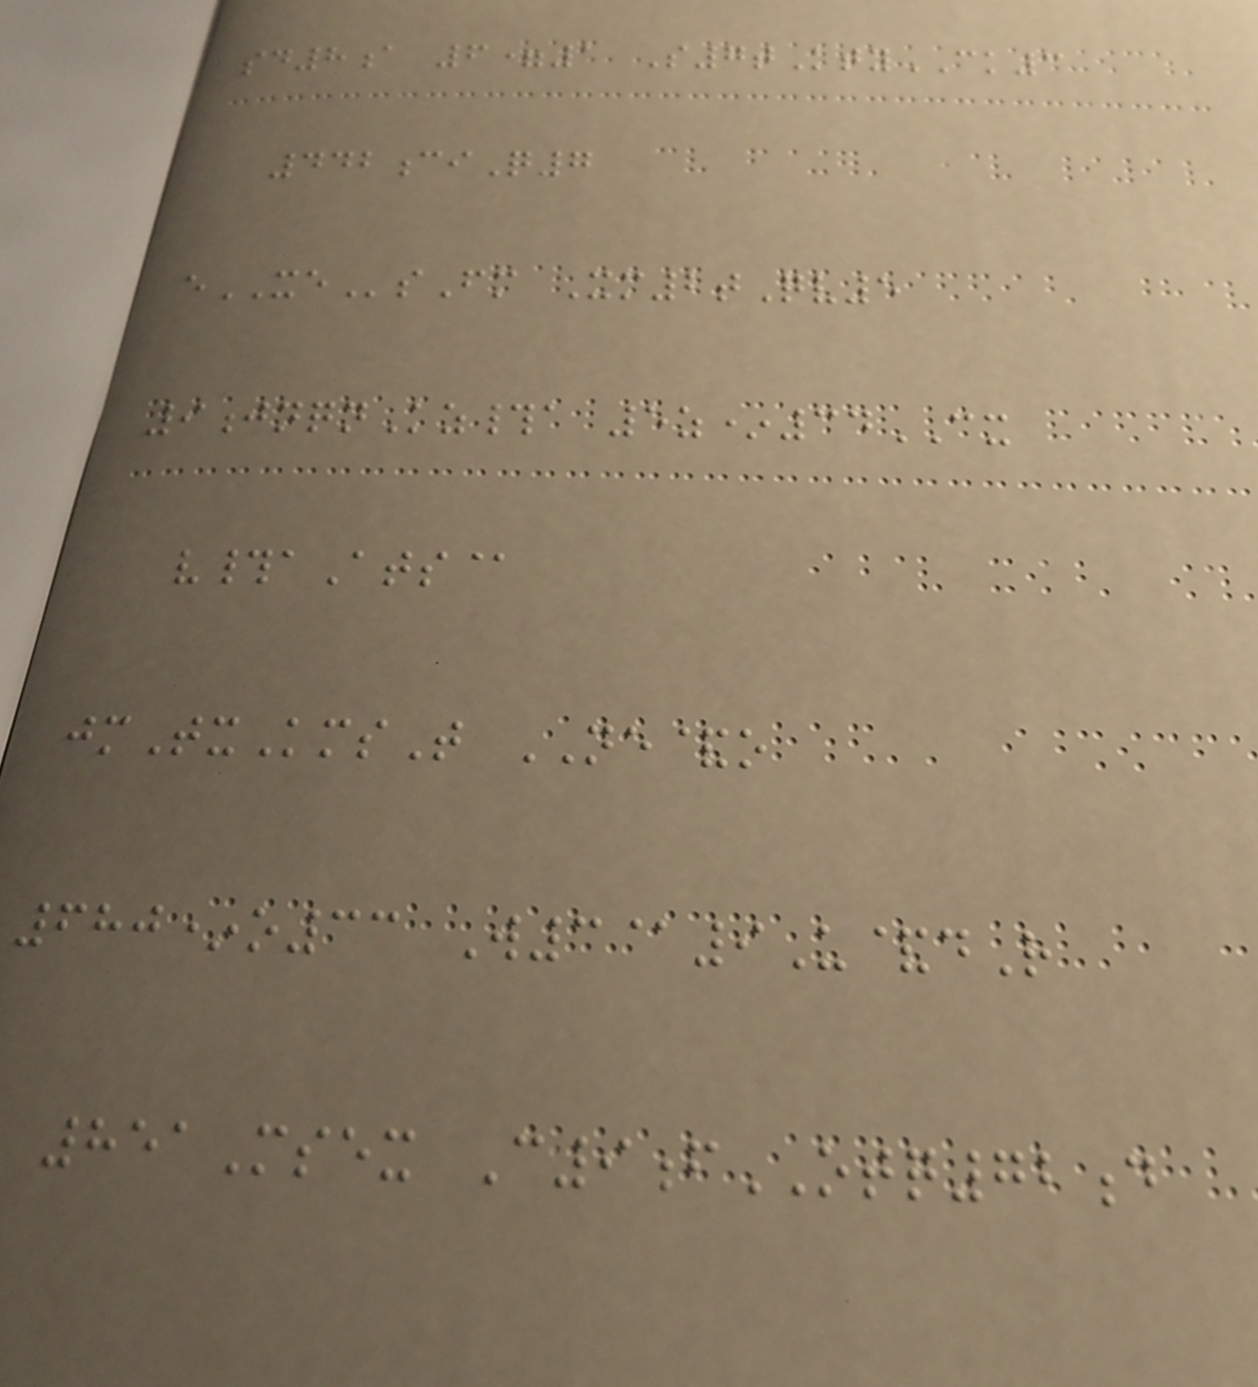sd8a 6=1 S7tKtyCK3
442ciQ7
eXEsFm Xm2tQv5
9jnqnKz#a 5z*34CX
v#aAts@
jmTxKmsT NE&o
680*o33 W3@9U&dR
851Msex C9fOTQ72d
